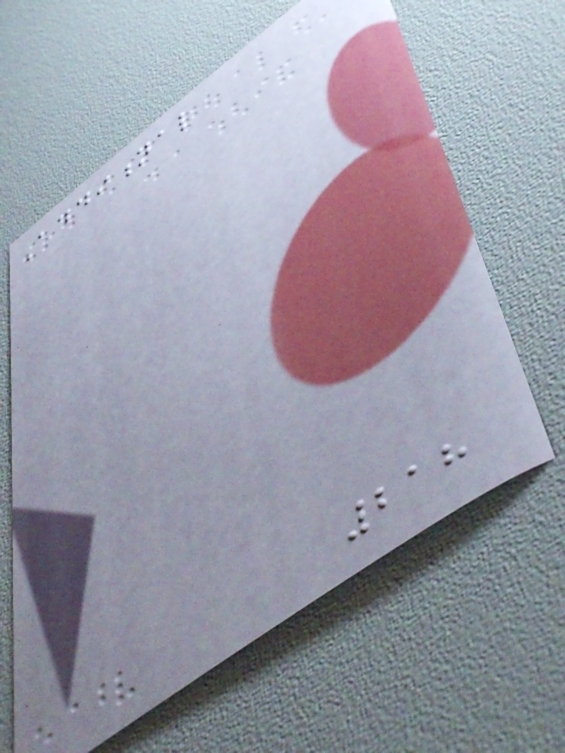Additional
218
